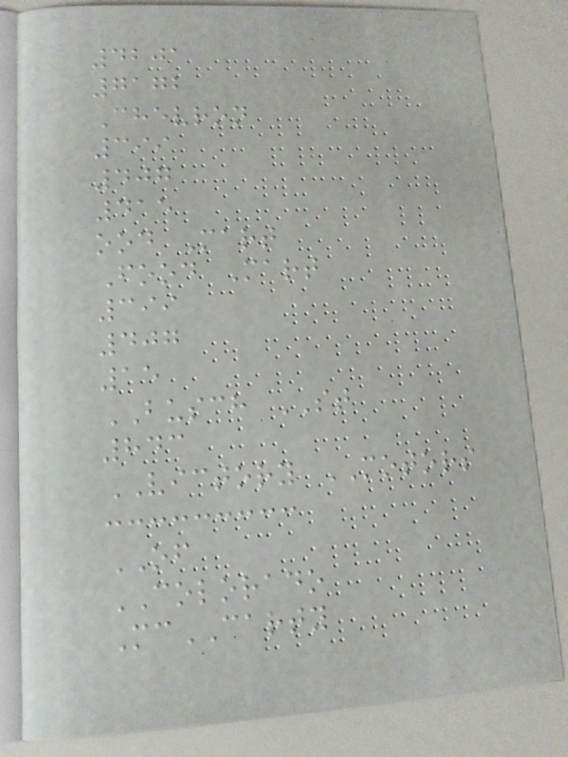4201
7172
Chevron
399
407
415
ood Mart
Food Mart
399
407
15
BUSCH ST
843
VICTORY MOTORS
OF
COLORADO
McCARTY
